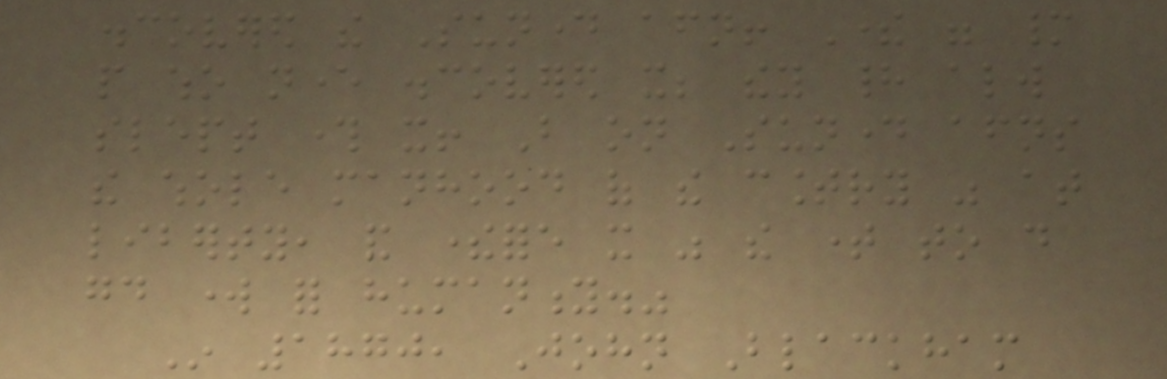discovered the Sunday afternoon! There were many
people who never discovered it; they had always
slept through it! But on Sunday afternoons
the whole manhood of the country was at
liberty, and therefore it was the time to do
good work for humanity."
In 1870, John Blackham
